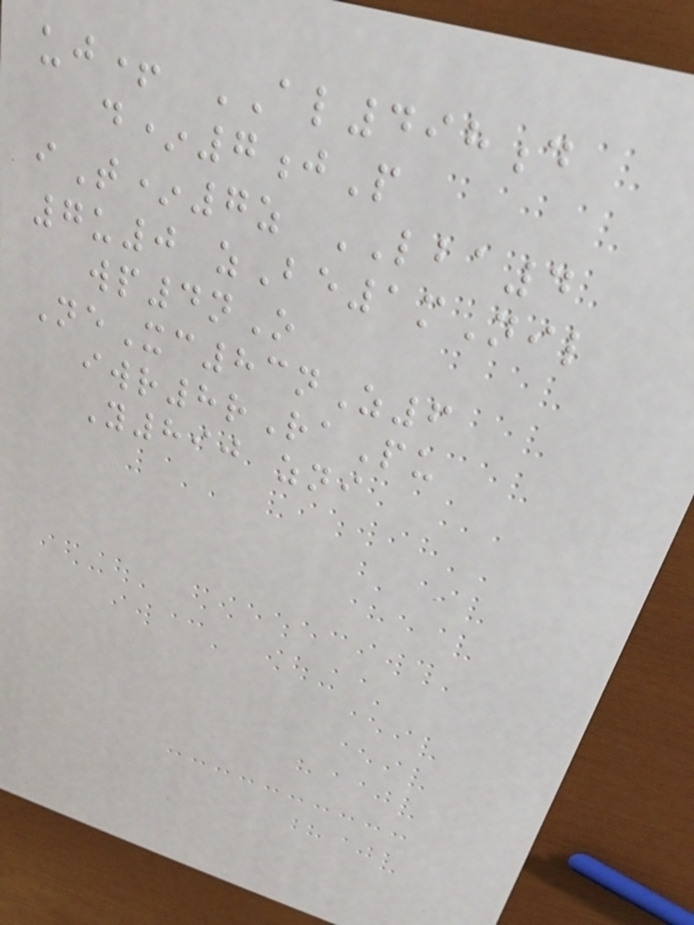uj+ AL498d
d*7jP
iT*7z LBA4
7u0 zBe1mNil
wp4nO
NeXc83nZ6
iwr8rRaPu
Y890 zni
